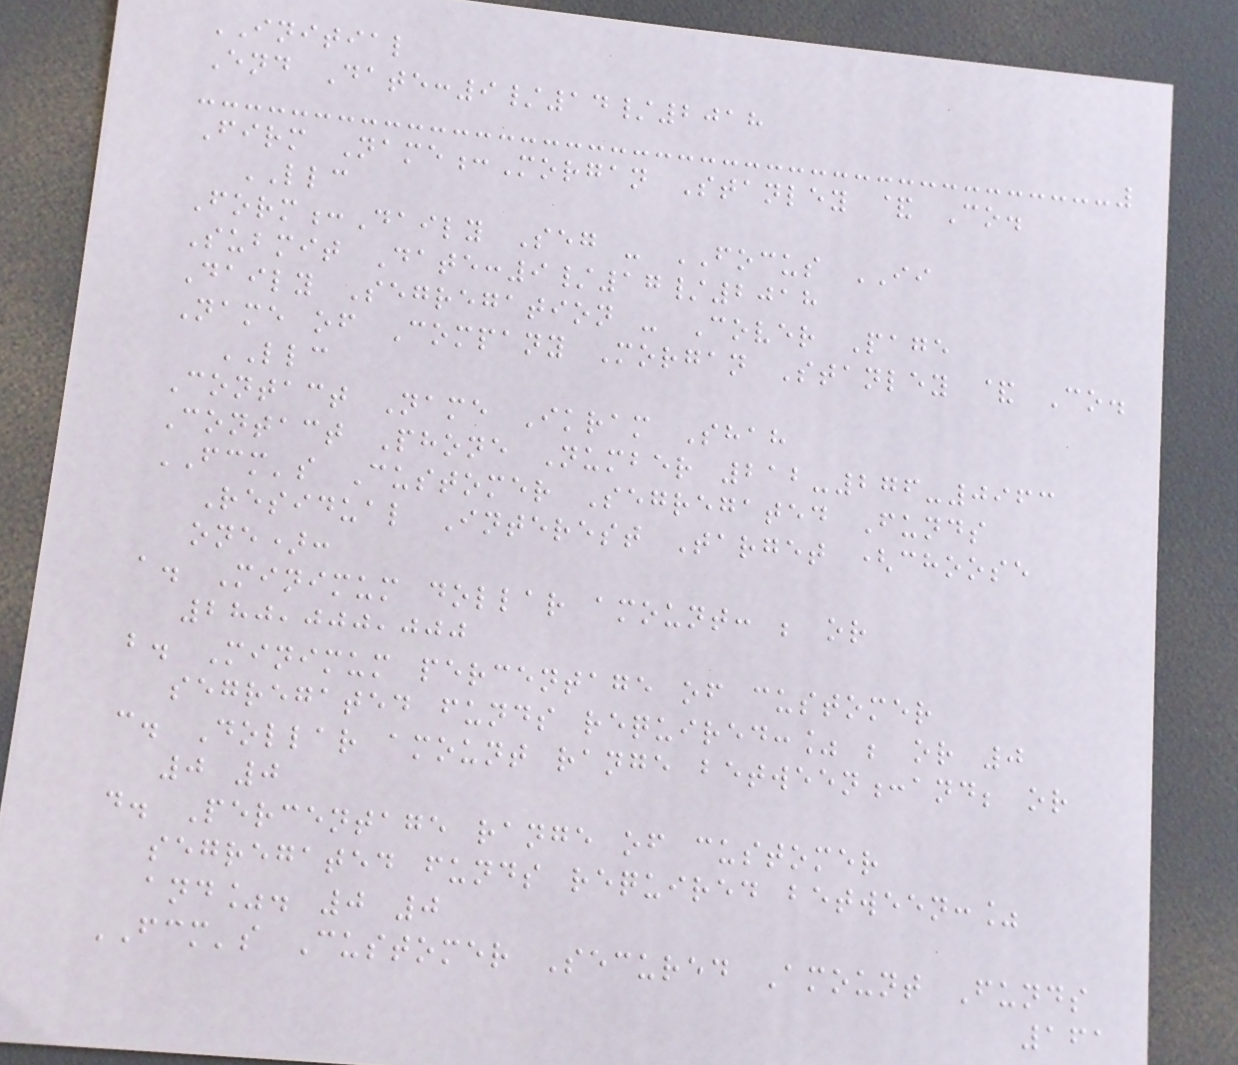INITIAL
End Date:9/14/2018
Firm Name:Morgan Stanley & Co.
LLC
Form:Daily Seg - FOCUS II
Submit Date:9/17/2018
Daily Segregation - Cover Page
Name of Company Morgan Stanley & Co.
LLC
Contact Name Ikram Shah
Contact Phone Number 212-276-0963
FCM's Customer Segregated Funds
Residual Interest Target (choose
one):
a. Minimum dollar amount: ; or
280,000,000
b. Minimum percentage of customer
segregated funds required:% ; or 0
c. Dollar amount range between:and; or
0 0
d. Percentage range of customer
segregated funds required between:%
and%. 0 0
FCM's Customer Secured Amount Funds
161
